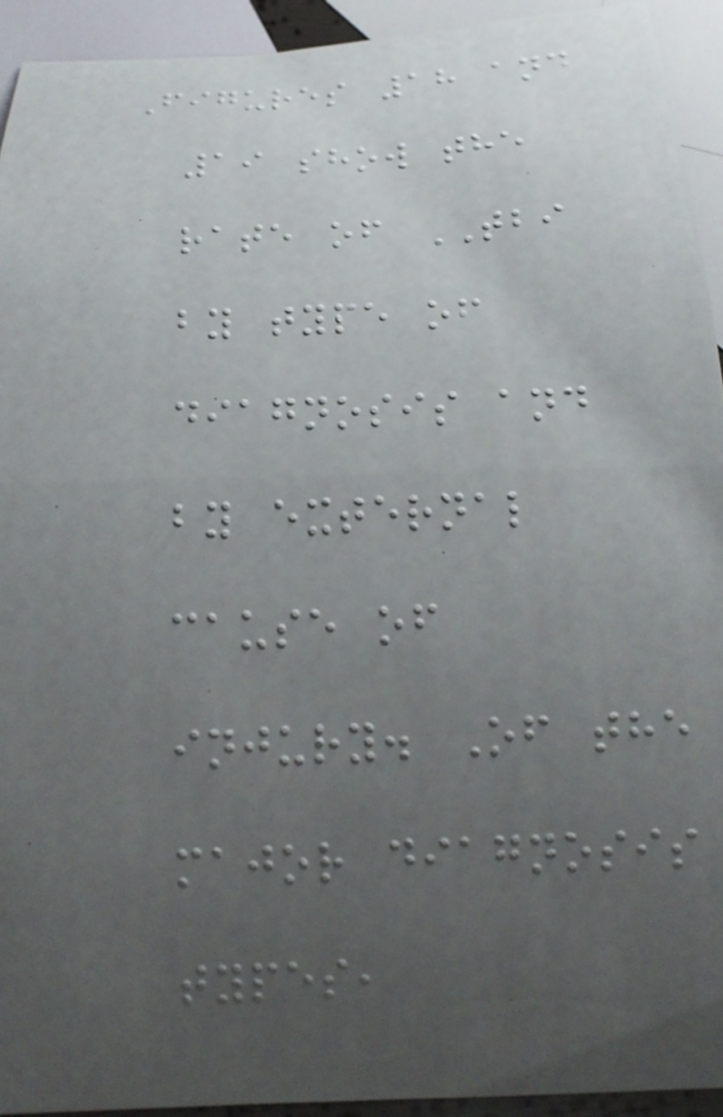Figures 18 and
19 show the
rate of TBI
by type of
diagnosis and
by external
cause of
injury. Of the
major diagnosis
types,
